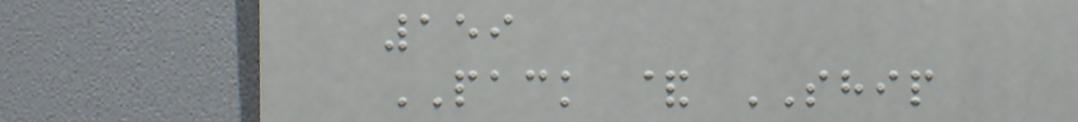159
PACK & SHIP
